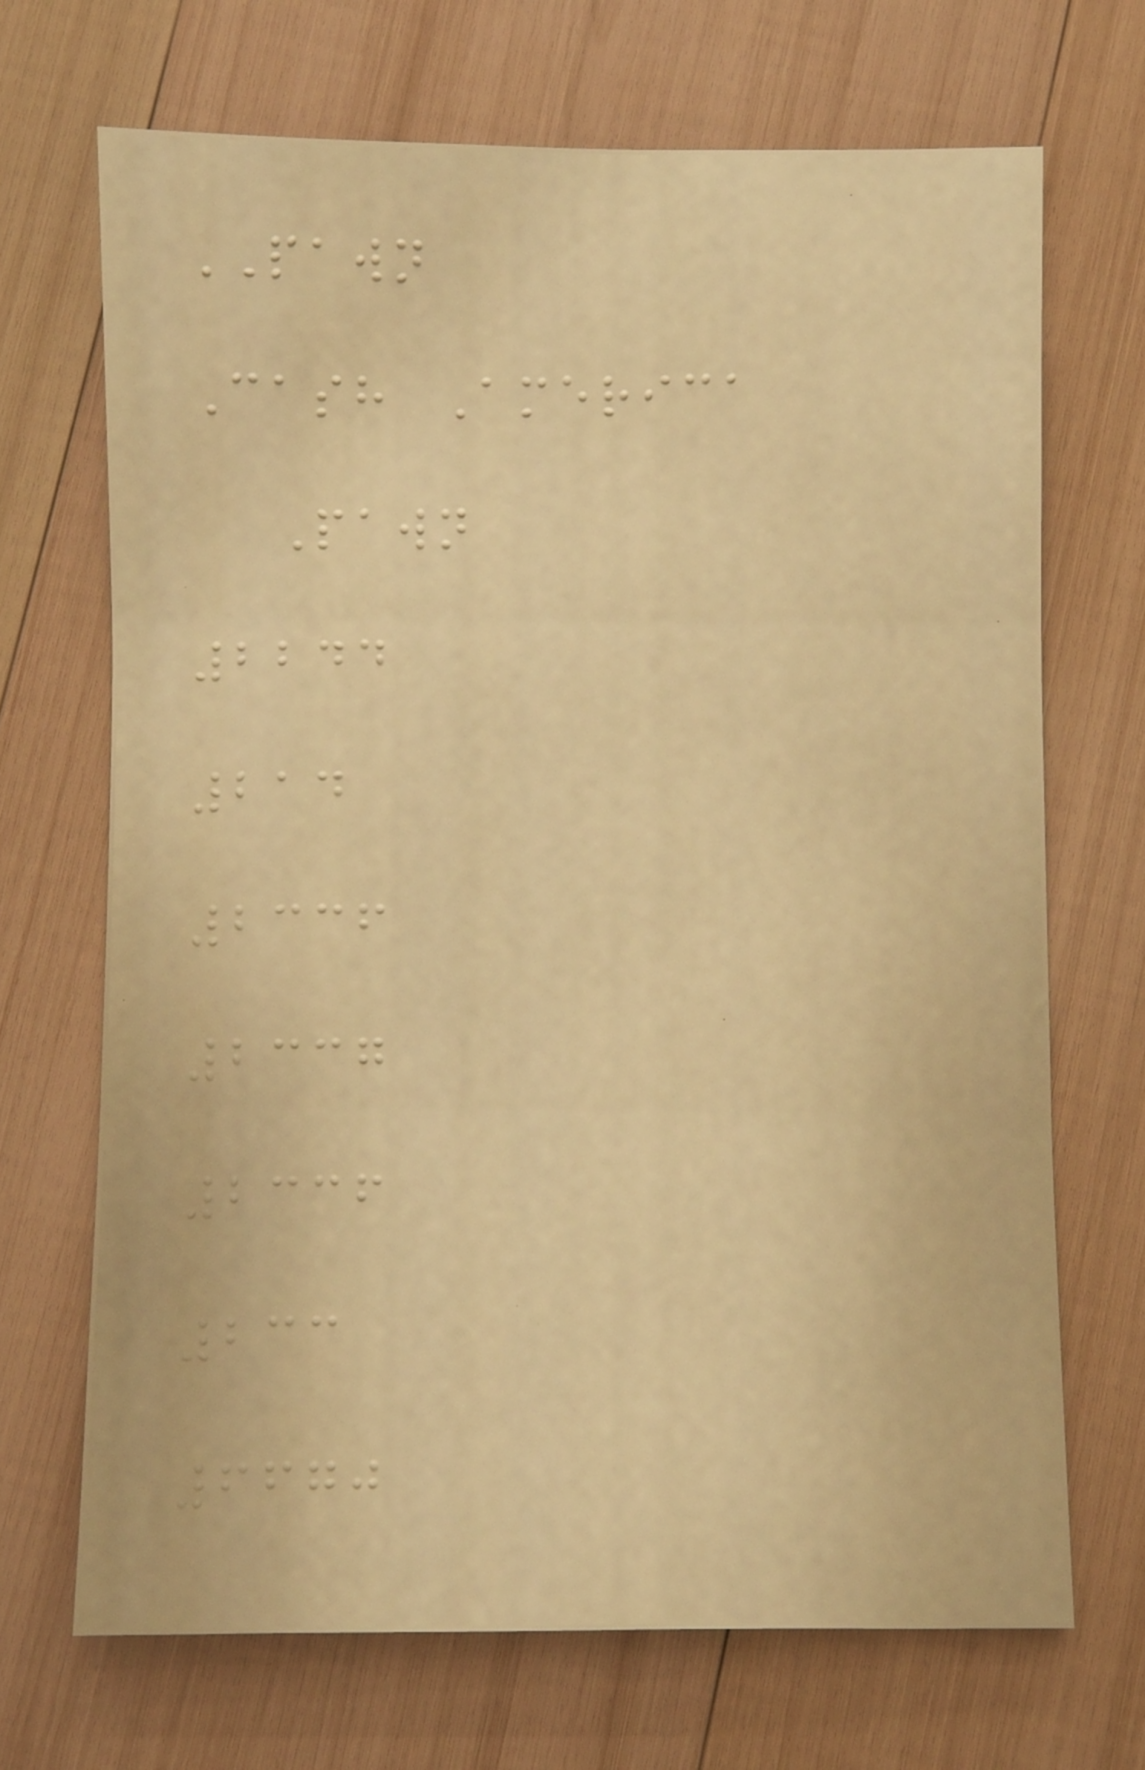PAWN
Cash America
Pawn
2244
214
2336
2337
2336
233
6670
